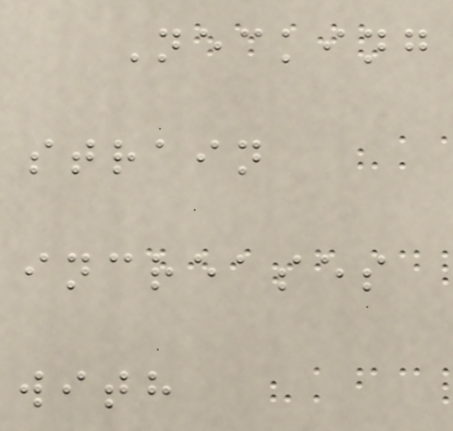Necking
strain
increases
with
